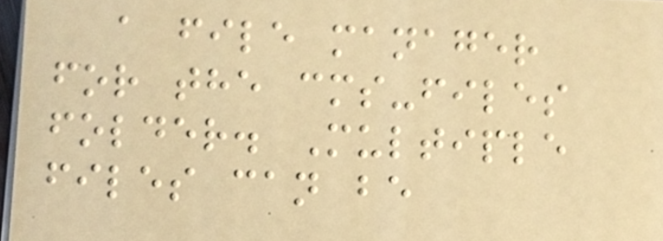a file manager
for the cms-files
folder. Multiple
files can be
